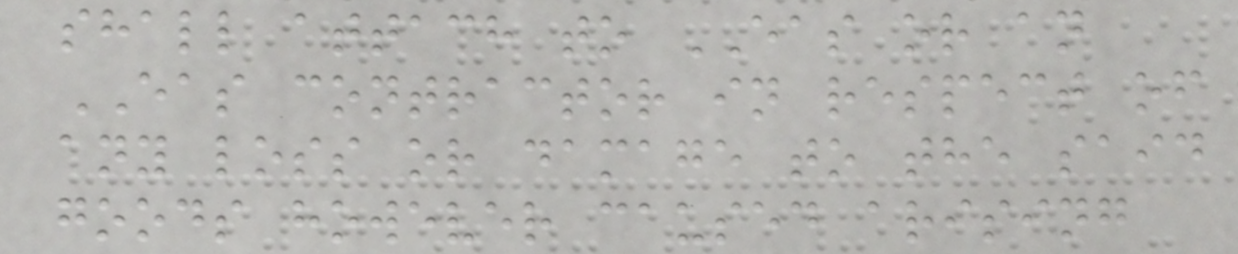shall attach to EAS or an
EAS contractor in respect of
any loss or damage to the said
goods however caused arising
